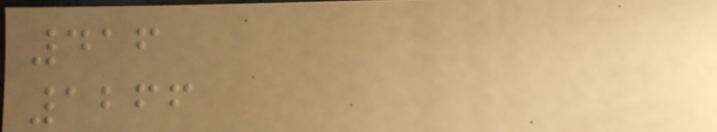416
1266
